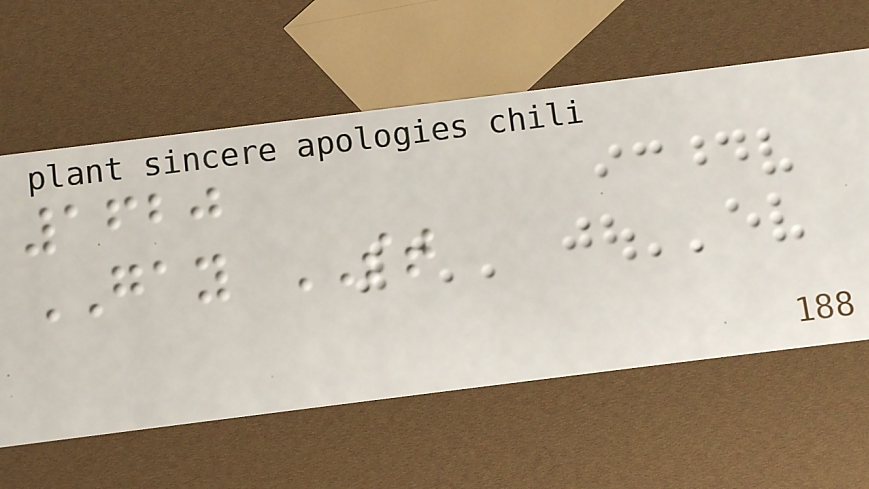1620
GAY ST
